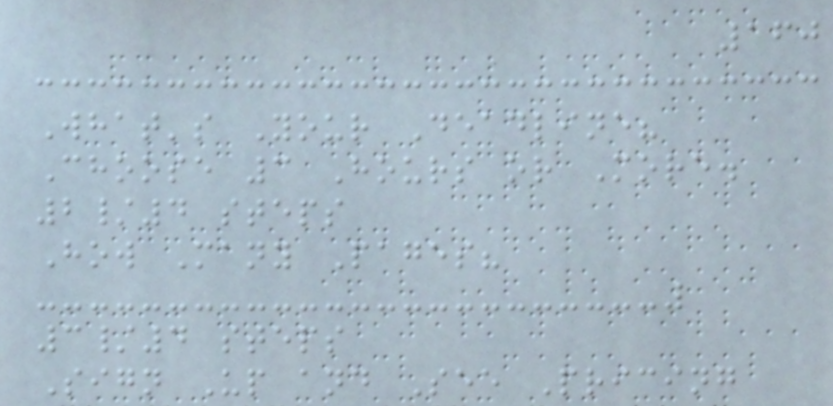160
What's Your Deadline?
Choose 3 Hours or More.
2/4 steps
How Many Pages?
3/4 steps
Sign Up and See Pricing
